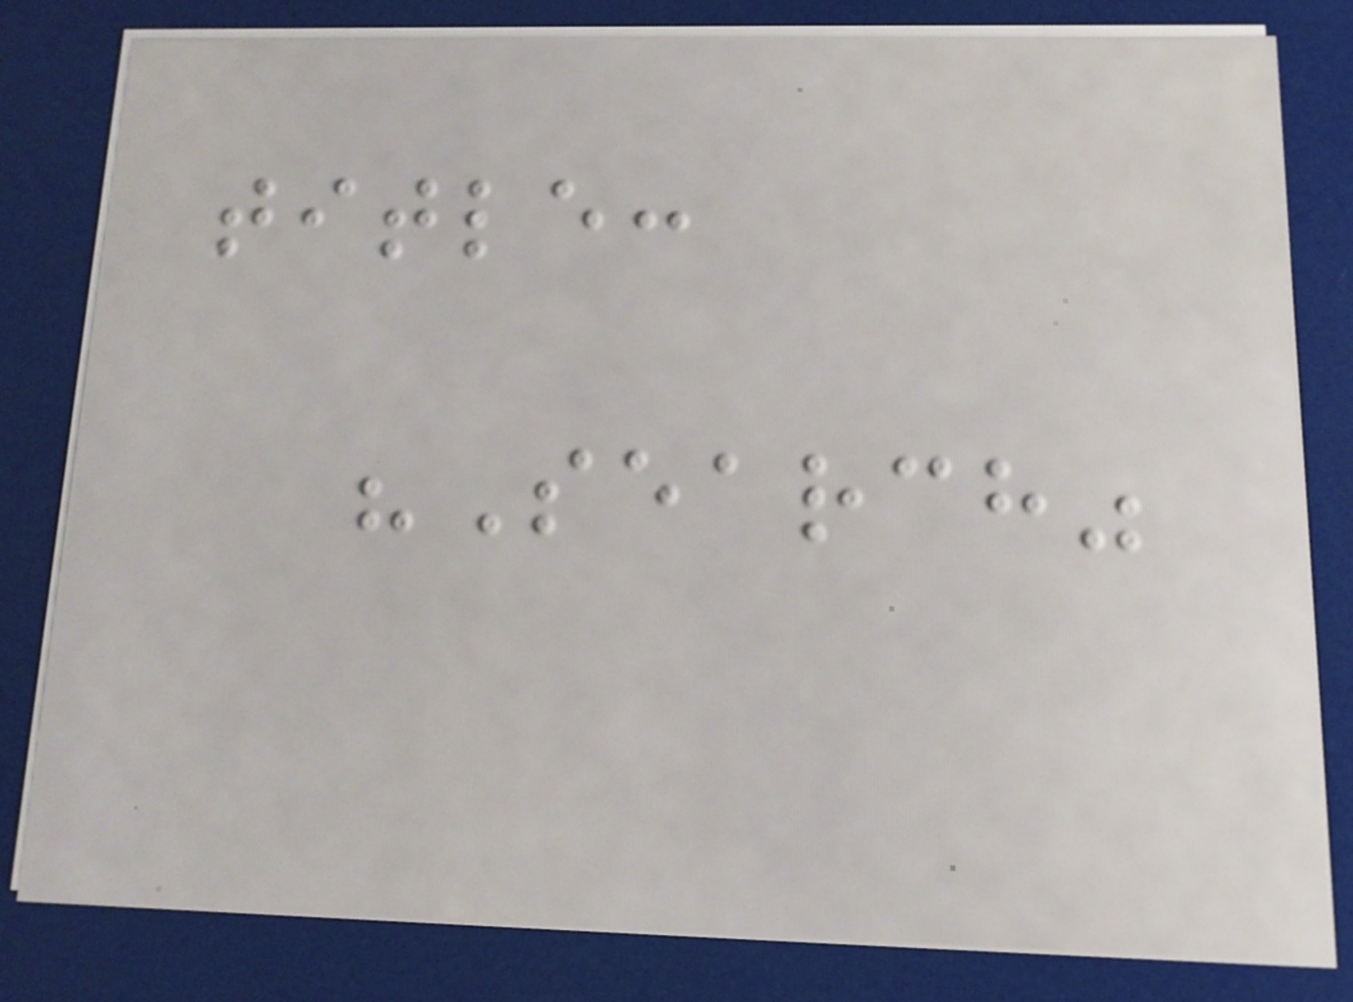title:
"Search"
